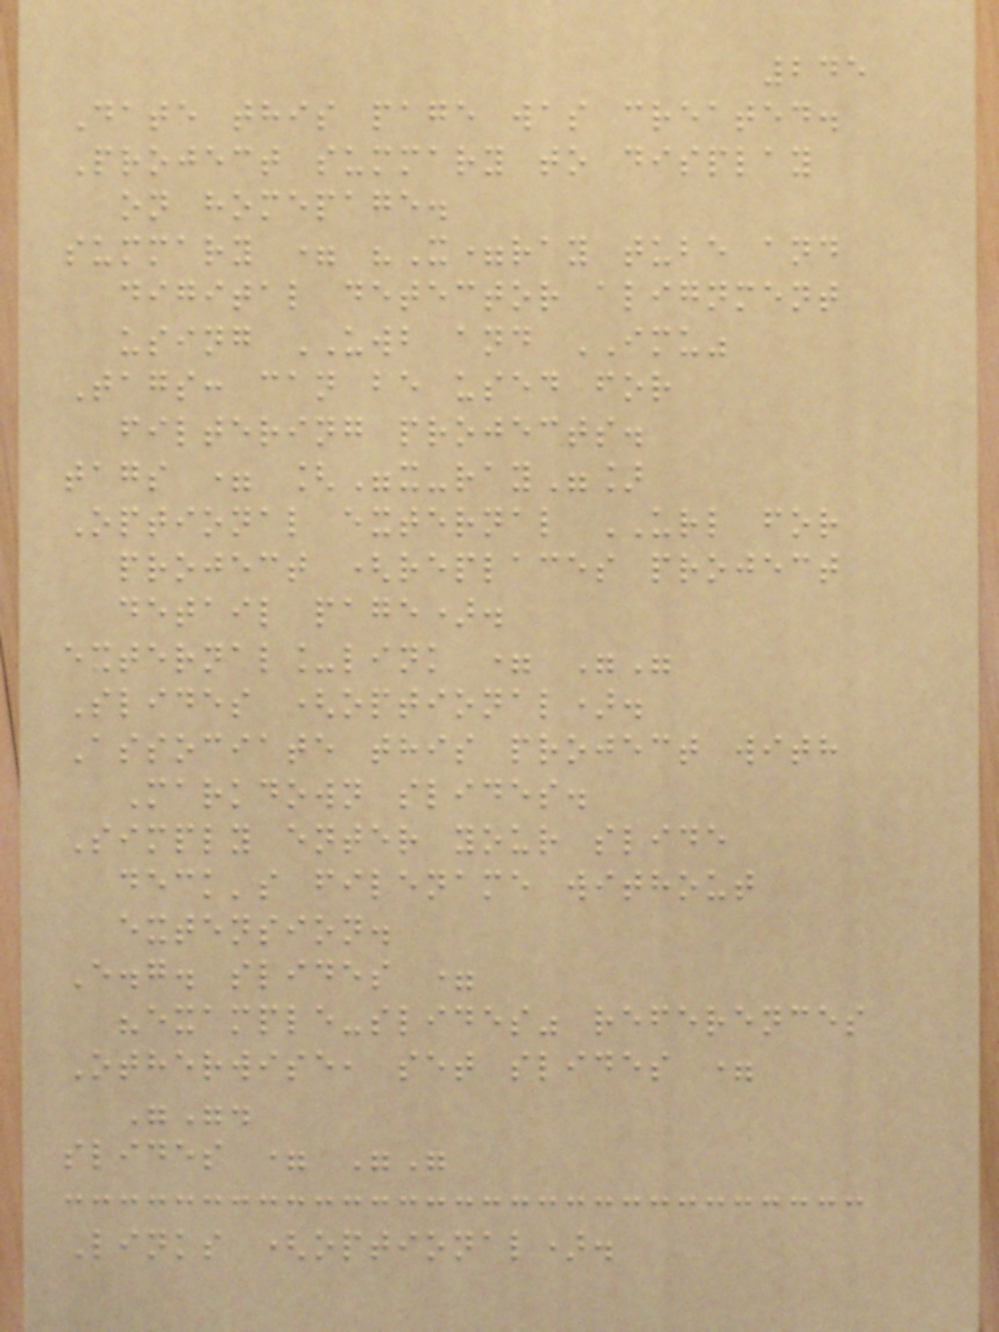245
Date this page was created.
Project summary to display
on homepage.
summary = "X=ray tube and
digital detector alignment
using UWB and IMU"
Tags: can be used for
filtering projects.
tags = ["x-ray"]
Optional external URL for
project (replaces project
detail page).
external_link = ""
Slides (optional).
Associate this project with
Markdown slides.
Simply enter your slide
deck's filename without
extension.
E.g. slides =
"example-slides" references
Otherwise, set slides =
"".
slides = ""
Links (optional).
